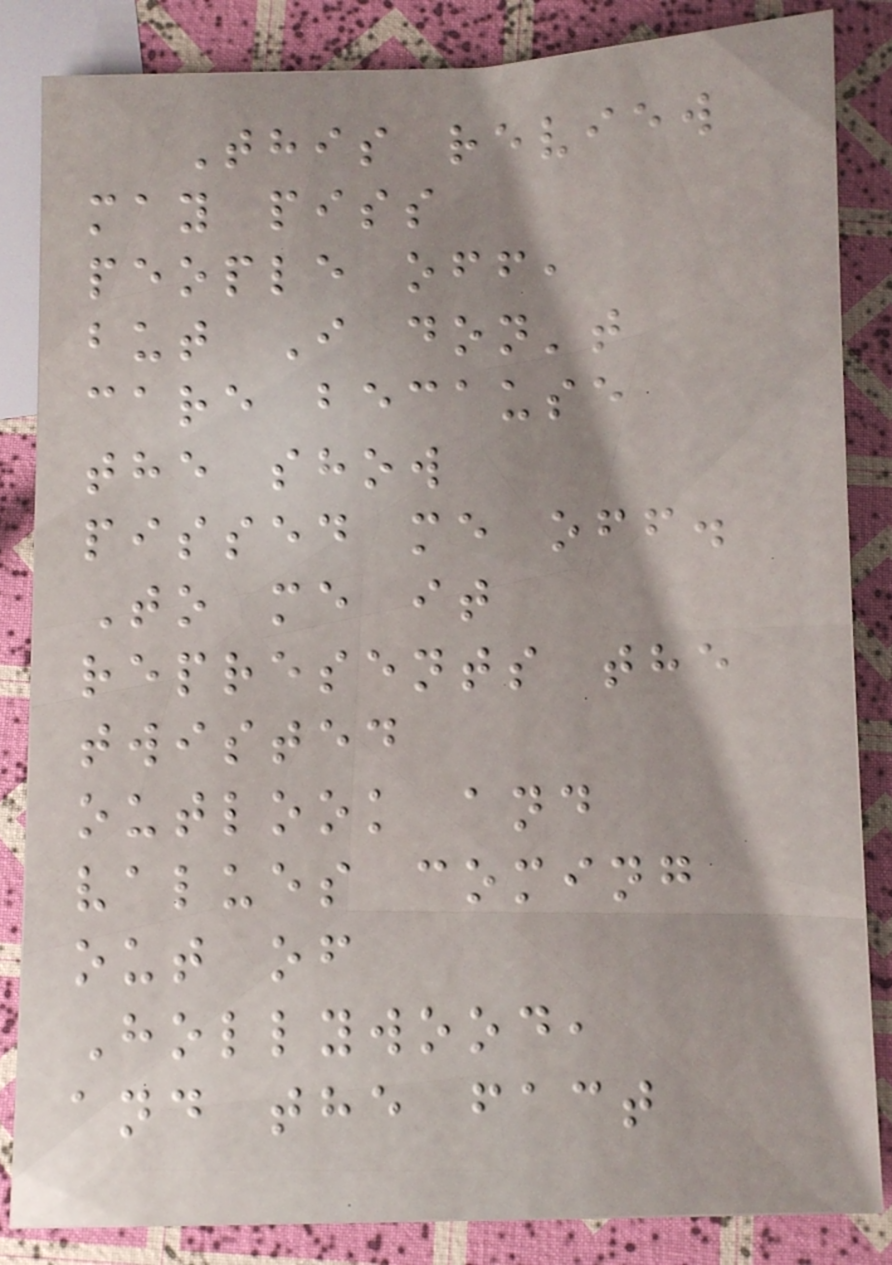This review
may piss
people off,
but I don't
care because
the show
pissed me off.
To me it
represents the
twisted
outlook and
values coming
out of
Hollywood,
and the fact
